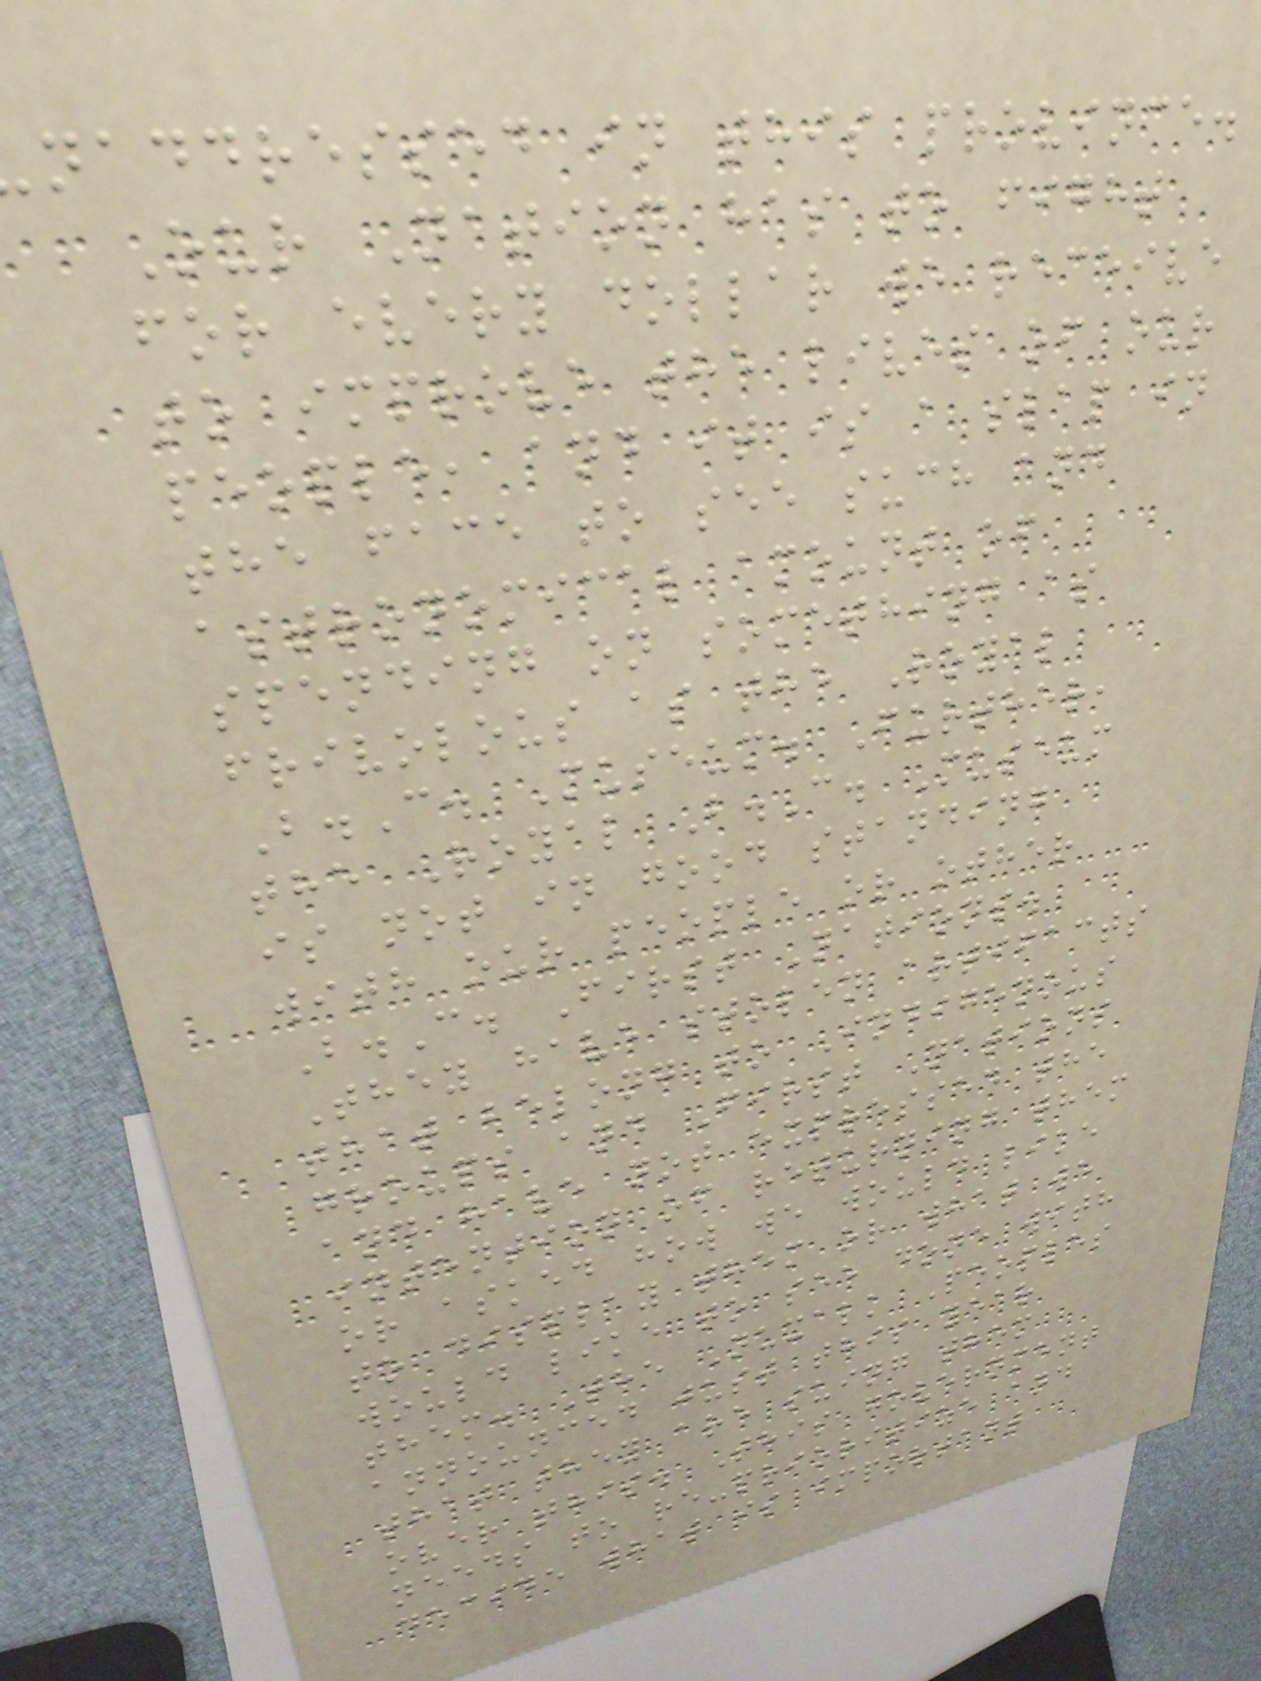naddressed in this province.
Our Nation has to fight
for every dollar we receive
to improve the lives of our
people, and it is a slap in
the face to see such and
astronomical amount of
spending on something as
frivolous as the Royal
B.C. Museum. Further,
the Royal B.C. Museum
is not in good standing
with our people or other
B.C. First Nations.
They have stolen artifacts
that belong to Indigenous
groups and First Nations
and have not expressed the
intention of returning them
or asked how we would like
to display them or what we
would like to see done with
them. The Nuxalk Peoples
announced just this year
that they are suing them
over this. This government
needs to re-prioritize and
decide what is important
